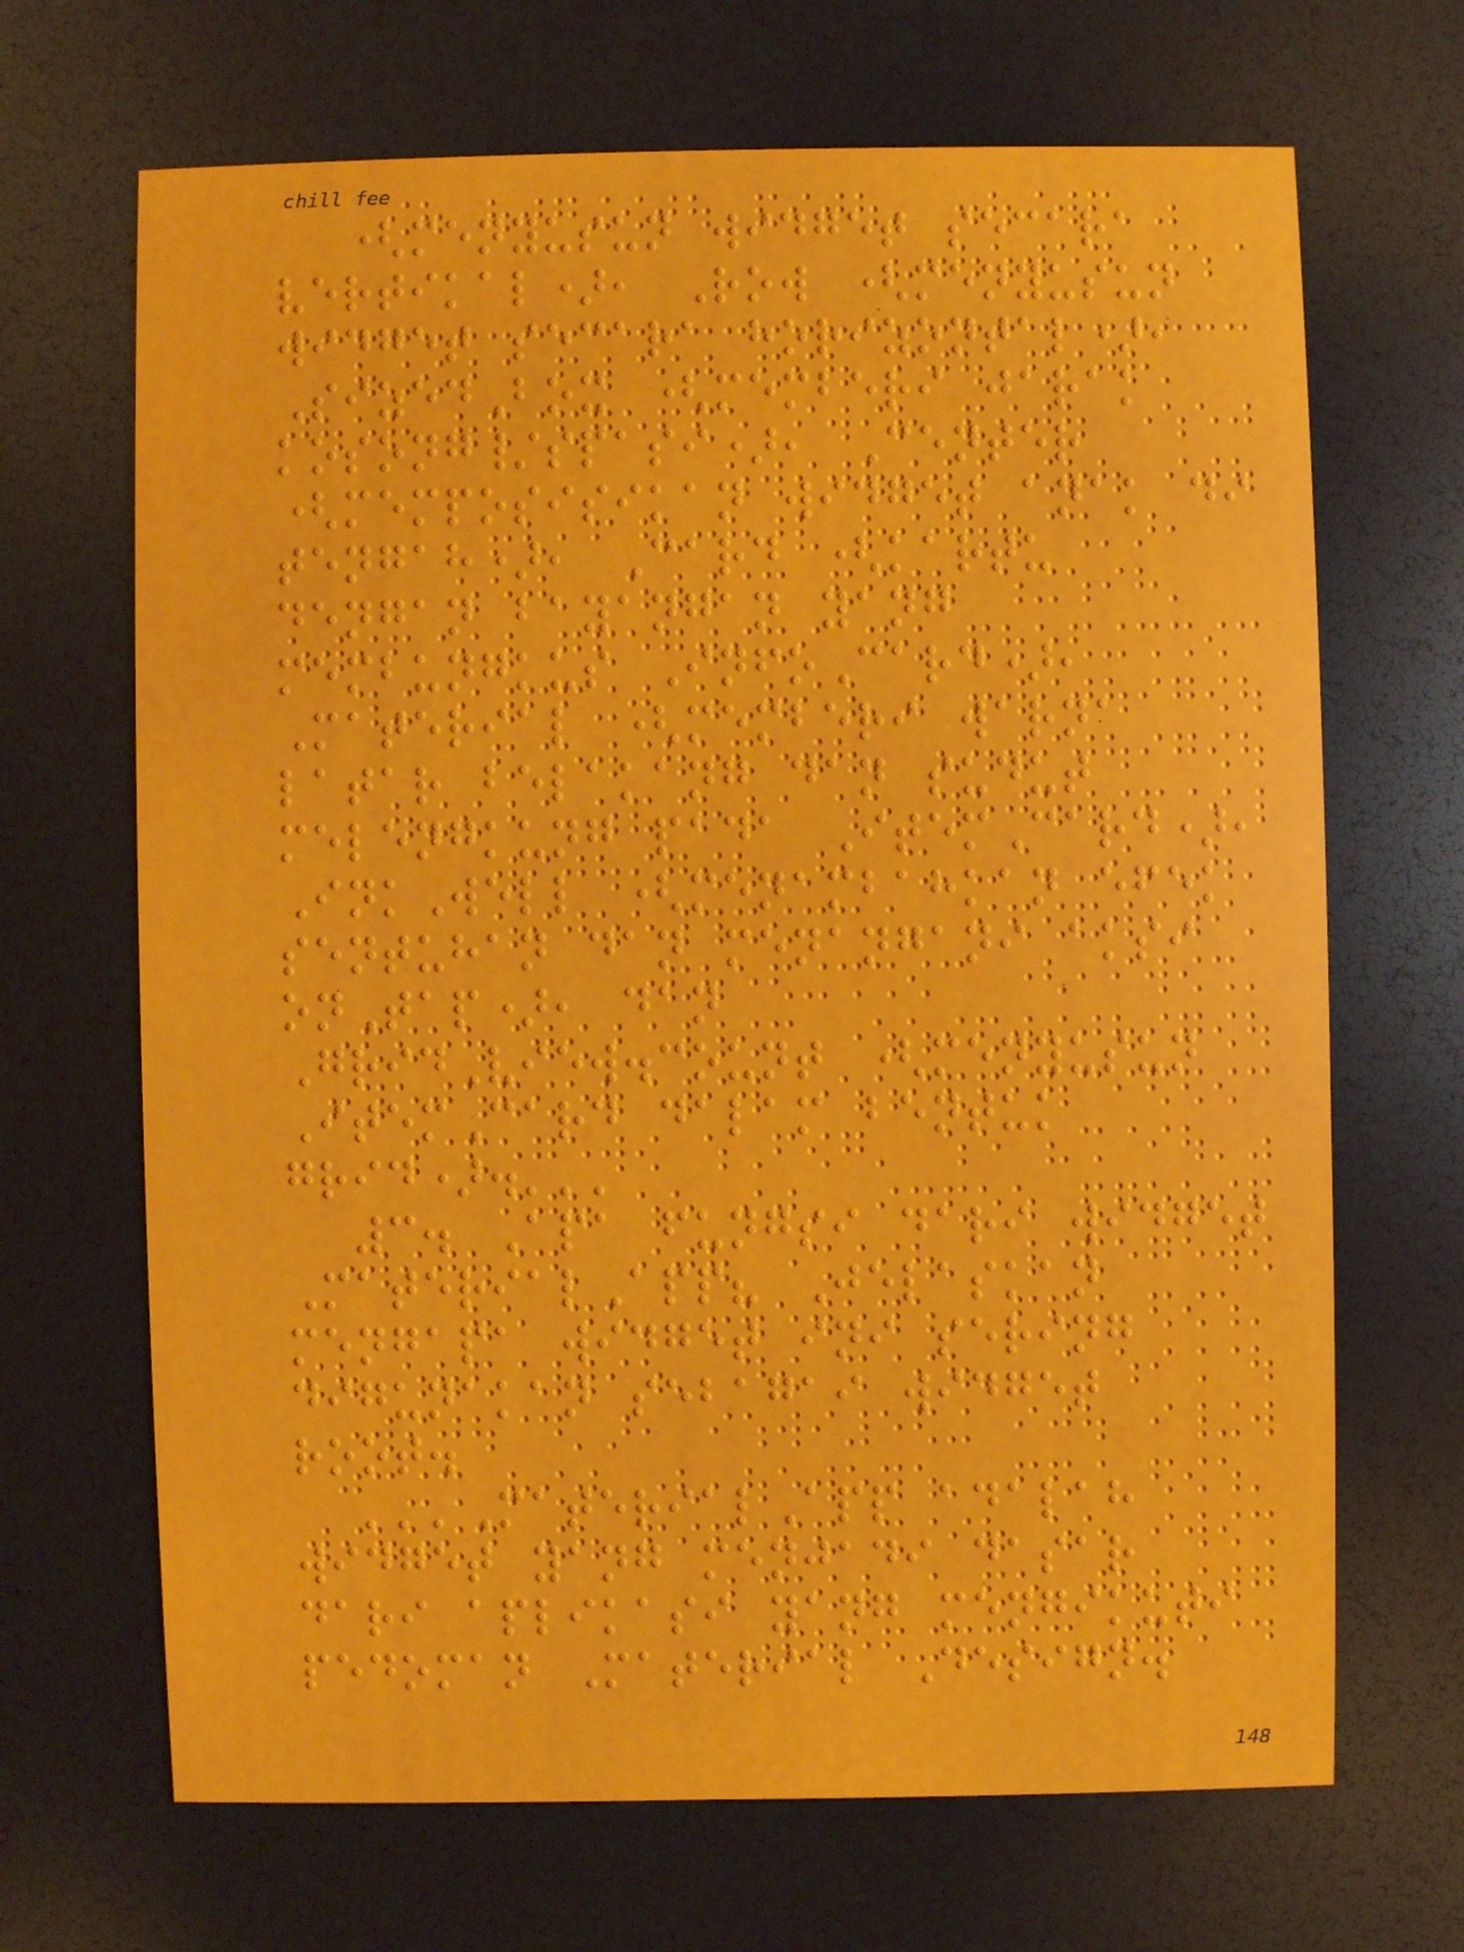(menyusun widget secara
vertikal), Row (menyusun
widget secara horizontal),
SizedBox (memberi jarak
kosong/spasi), Center
(memposisikan widget anak di
tengah), Card (kartu
dengan bayangan yang
membungkus InfoCard),
Material (memberi warna
latar belakang dan sudut
melengkung pada ItemCard),
InkWell (menambahkan efek
sentuhan dan menangani aksi
onTap), dan
GridView.count (menyusun
ItemCard dalam bentuk
grid).'''
3. Apa fungsi dari widget
MaterialApp? Jelaskan
mengapa widget ini sering
digunakan sebagai widget
root.
'''MaterialApp adalah
widget yang menjadi dasar
dari aplikasi yang mengikuti
pedoman Material Design.
